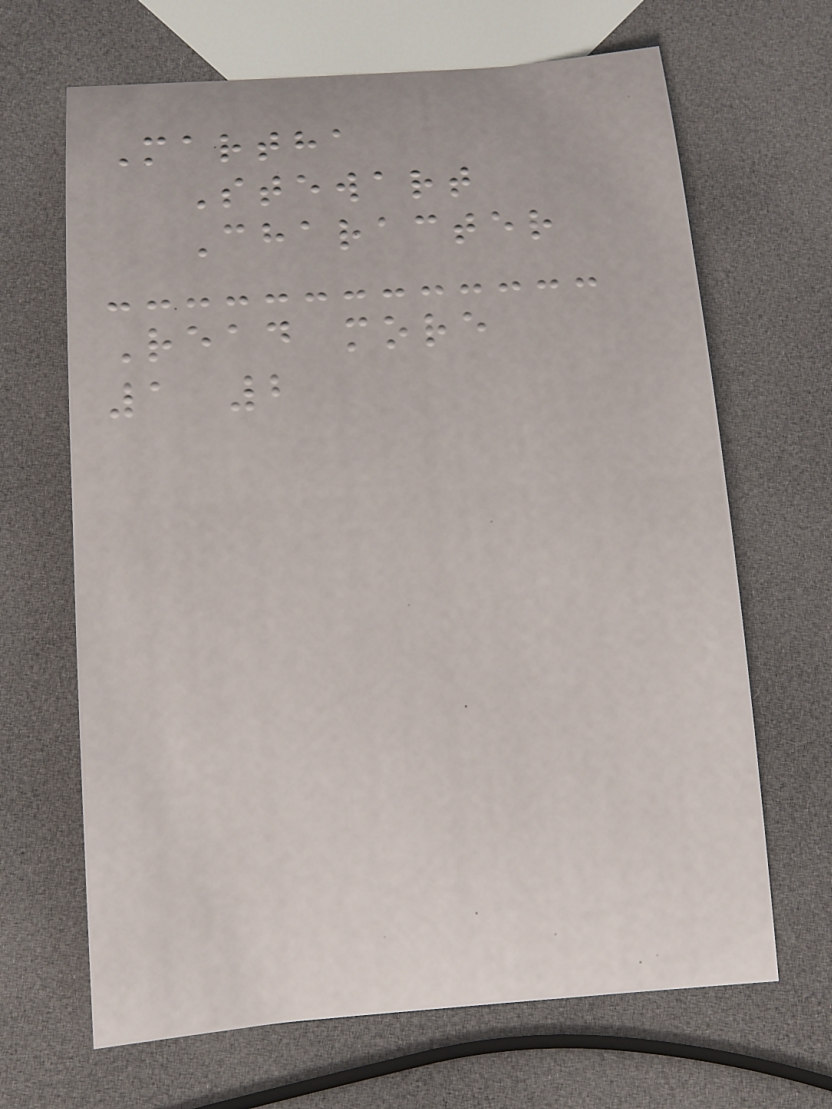Martha
Stewart
Character
Read more
1 2
